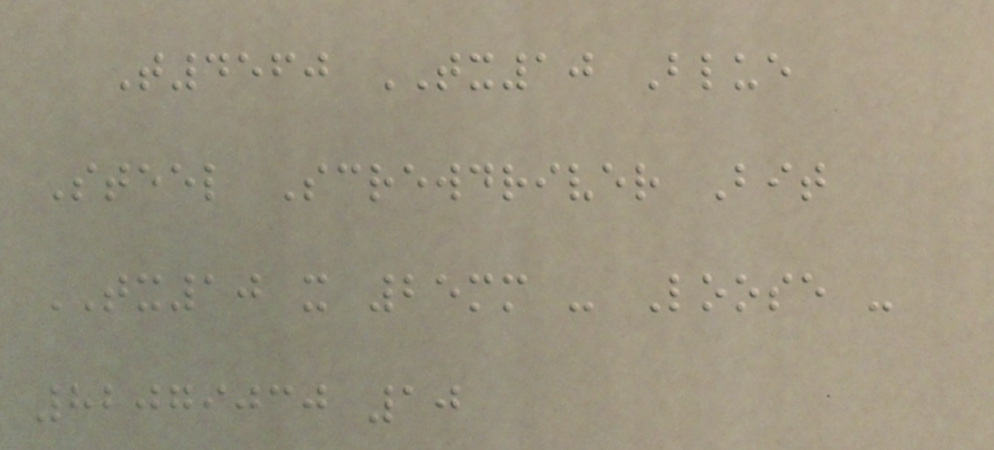T4560 TX10 Blue
Steel Screwdriver Bit
TX10 x 25mm - Loose -
82079030 10
